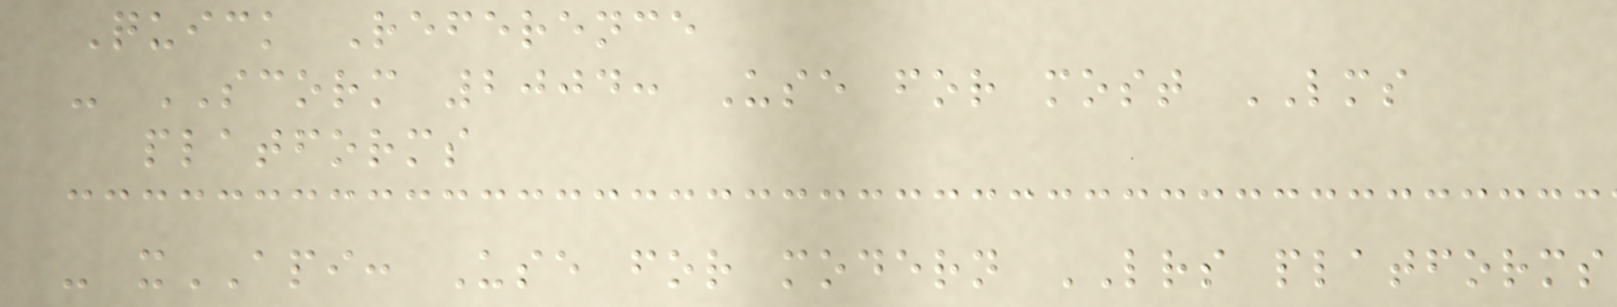Quick Reference
- SCORM 2004: Use for most LMS
platforms
- xAPI: Use for modern LRS platforms
